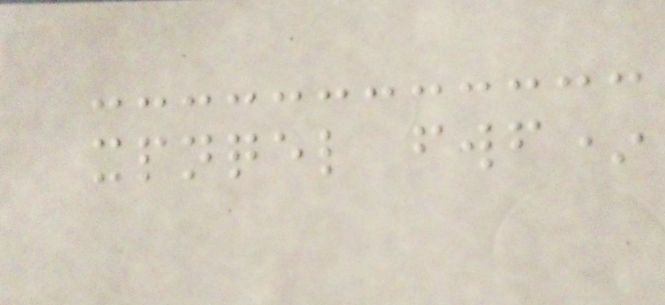xpnqel fwf*
